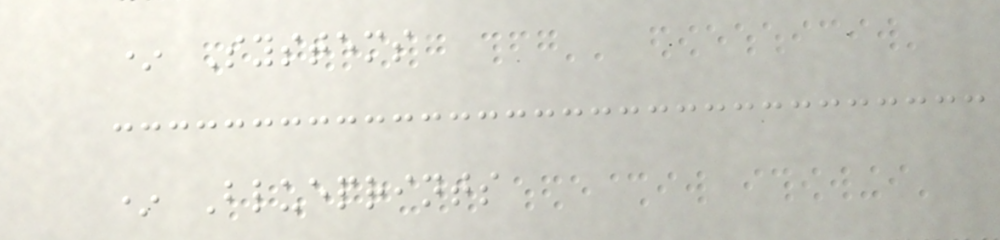* Systems
* Blueprints
